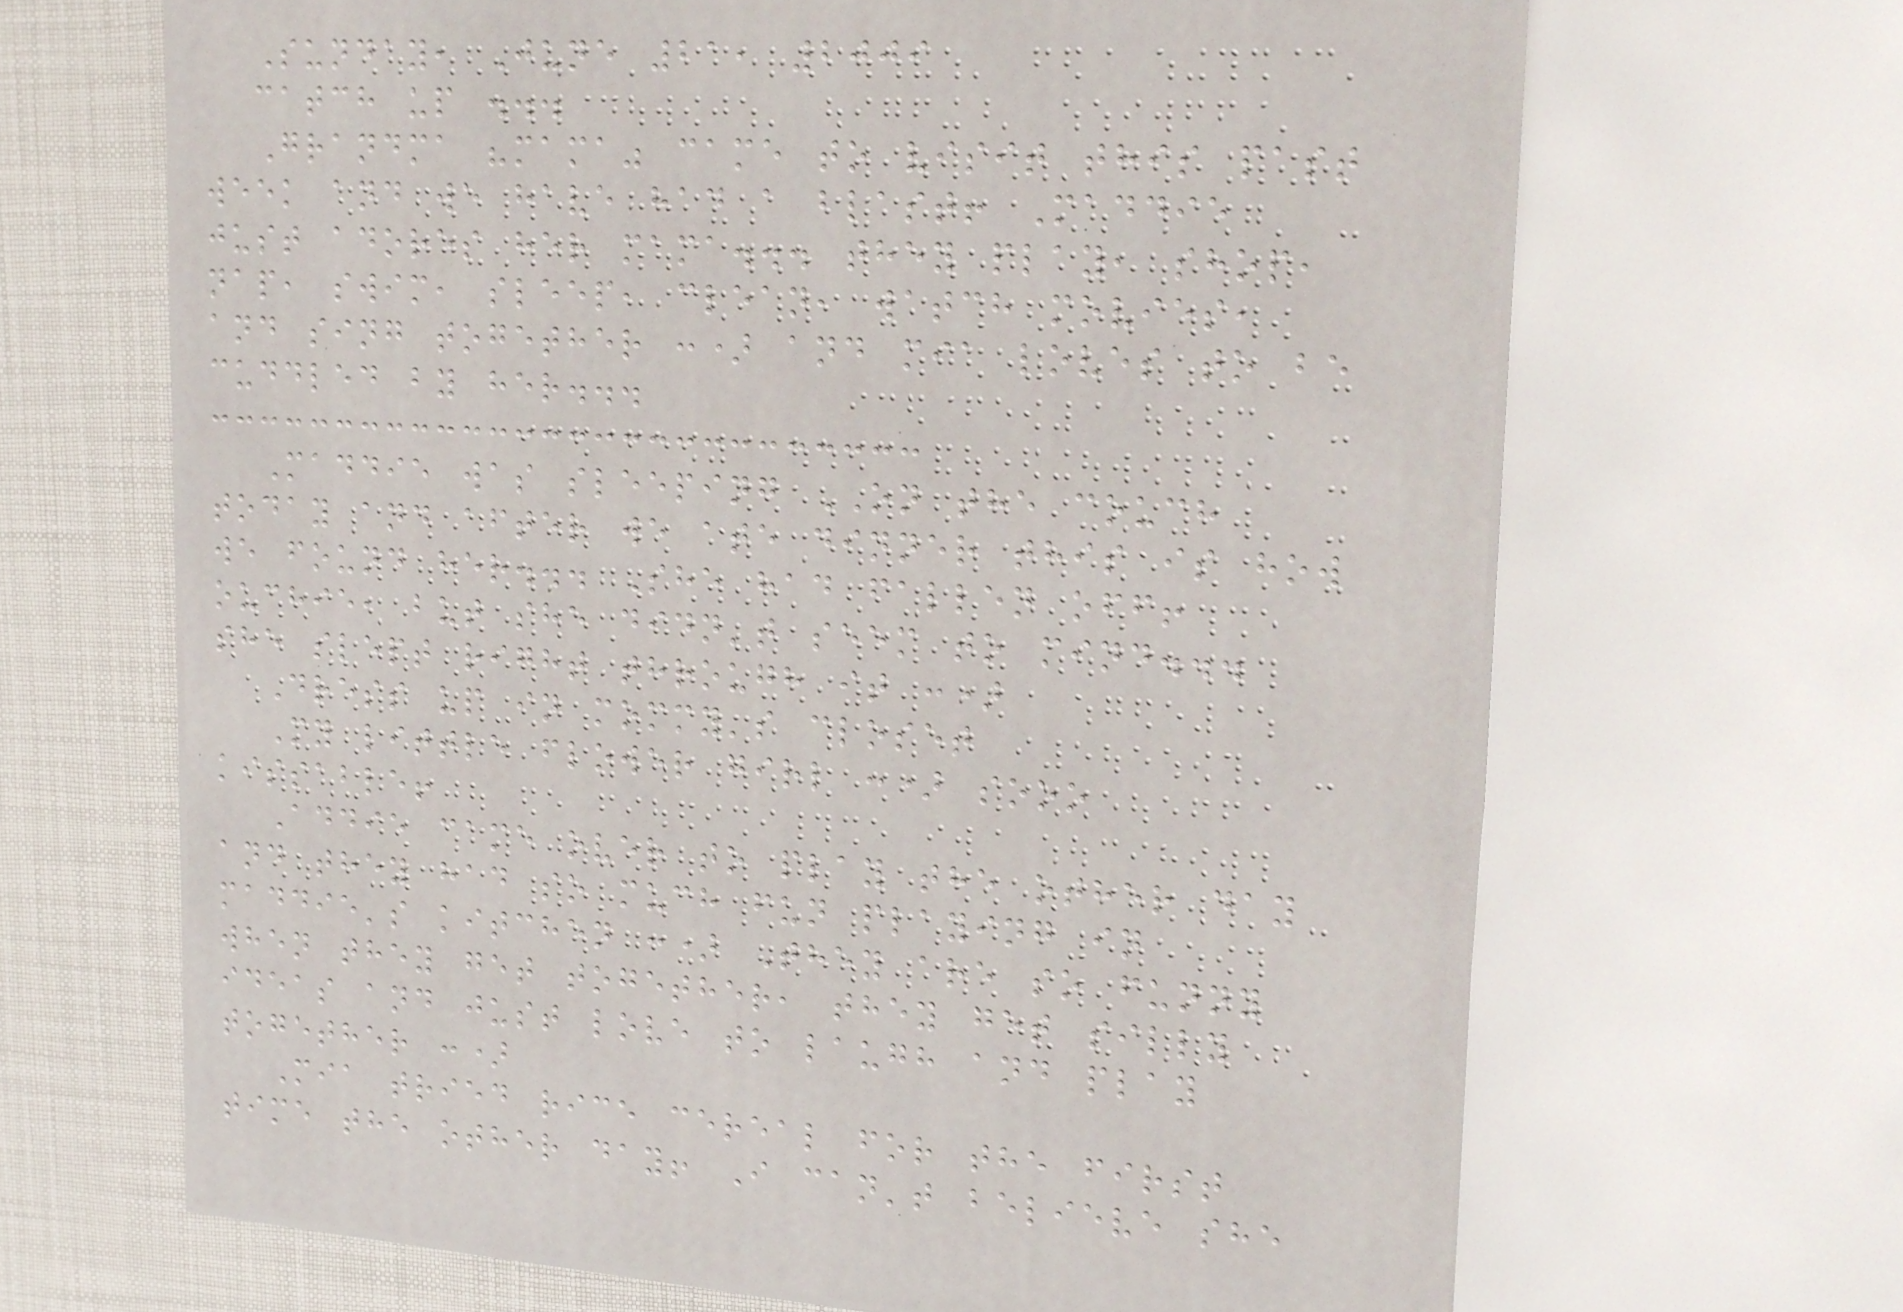Sunday, June 21, 2009
catch up ...
Grandma "mama" came to visit this past
week and we have had a blast! Maddie
just adores her mama... they play, shop,
nap, swim, sleep, clean, watch movies,
and sing together :) and mia loves to be
cuddled by her...
Maddie was sleeping ON the couch
today and after we ate dinner this is how
we found her... She had fallen off!
ouchie, but she didn't seem to mind...
she slept right through it :)
Dress up in mommy's closet
My little flower girl :) sooo
kissable!
Addie came over to play the other day
and they had so much fun playing in
maddie's kitchen :) They are so funny
when they get together, they get silly
ideas and just love to laugh and play
together :)
Mia tried rice cereal for the first
time the other day! I can't believe she
